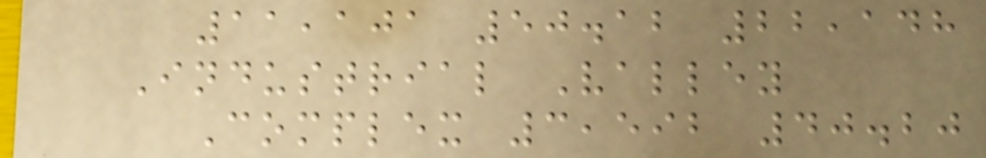11,101 50.12 22,148
Industrial Valley
Complex 3,592 40.20
